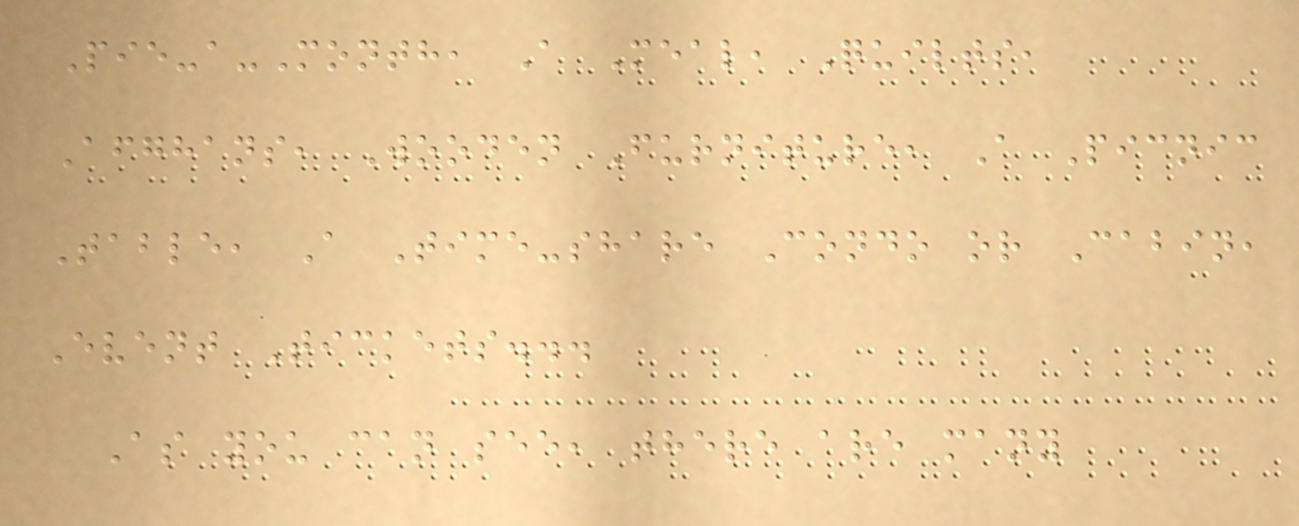Pie-a-Month, A Meal, Quilts,
Afghans, Wooden Furniture, A Picnic
Table, A Time-share Condo or Cabin,
Event Tickets...
As you can see, there are many
